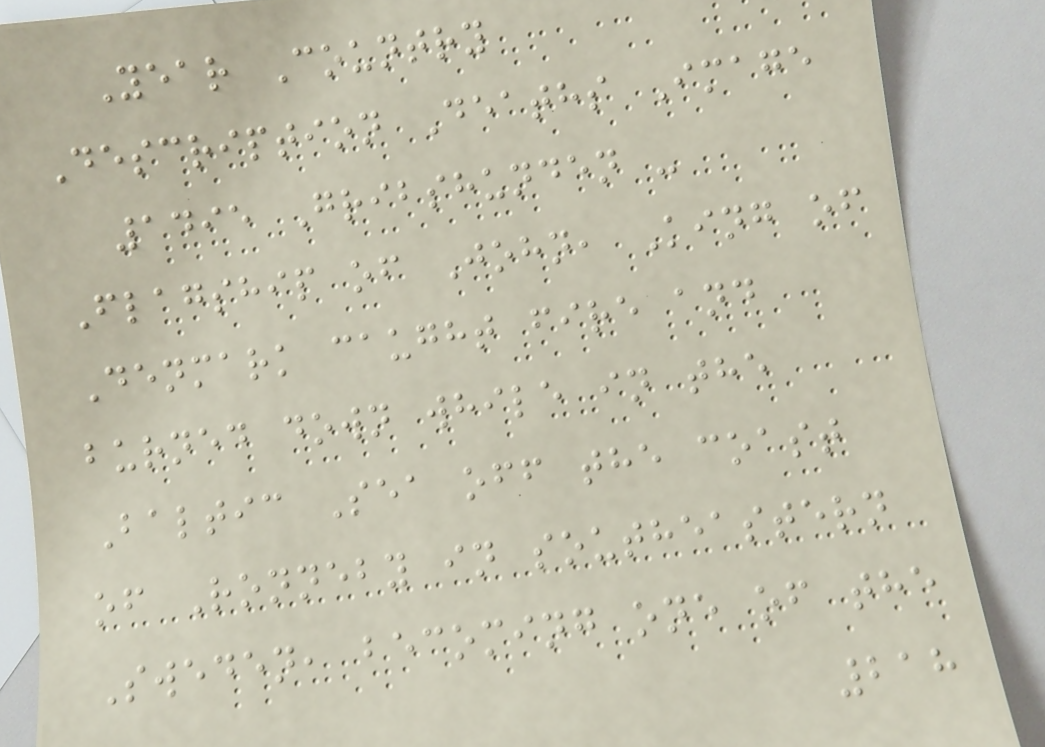Year Country
Description Deaths Image
1495 Gribshunden -
Flagship of John, King of
Denmark caught fire and
burned down while in the
Baltic Sea off the coast
of Ronneby in southeastern
Sweden, becoming one of the
218
